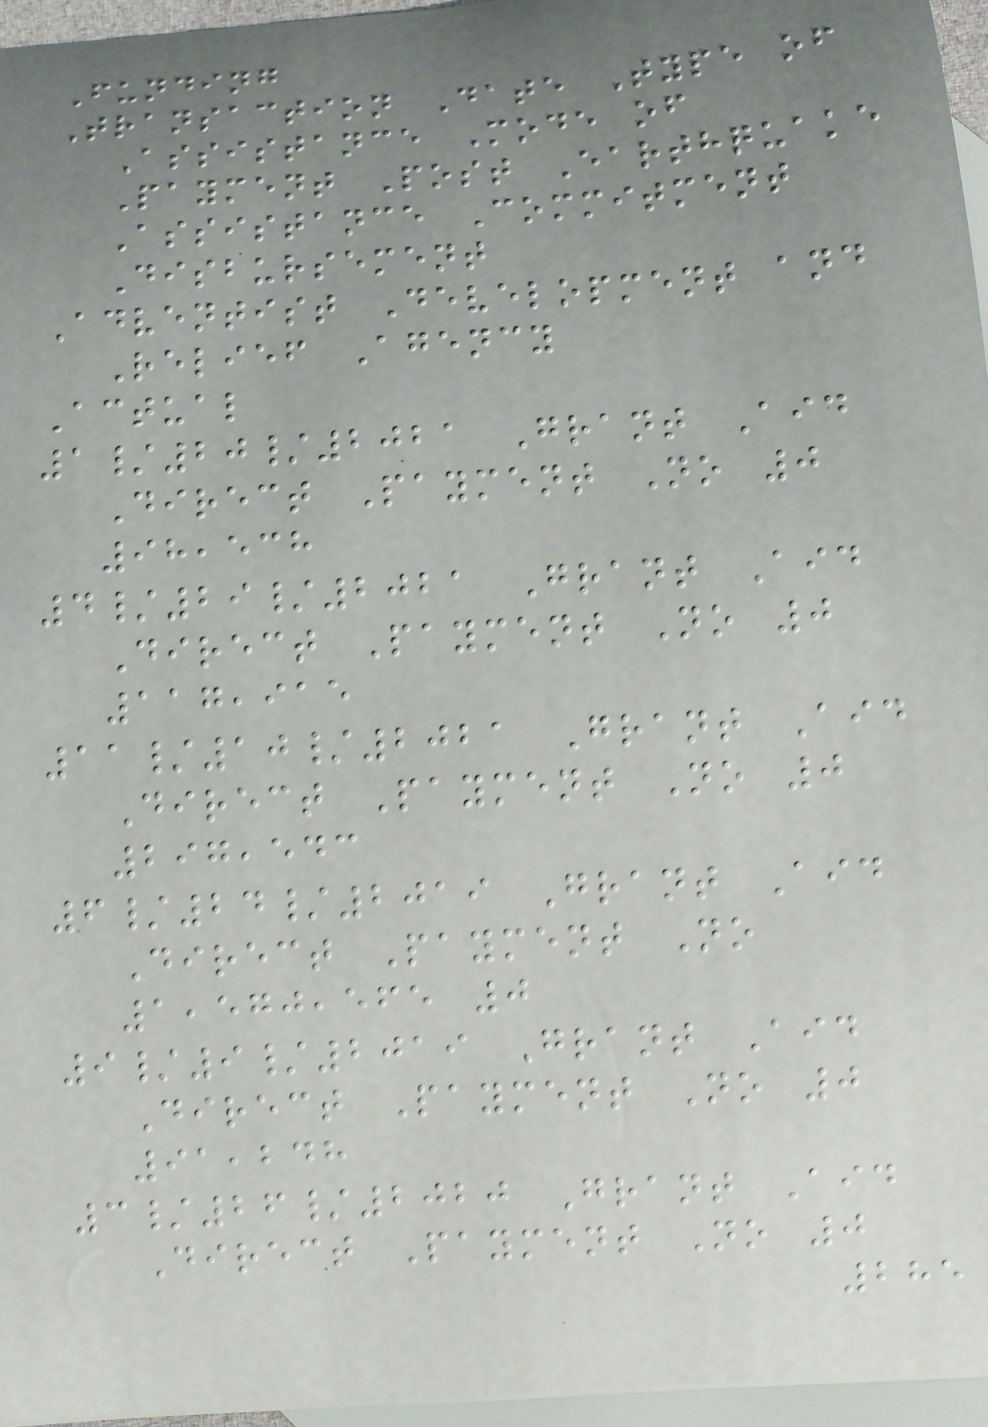Funding
Transaction Date Type of
Assistance Mode of
Payment Post Earthquake
Assistance Commitment
Disbursement
Adventist Development and
Relief Agency
Actual
1/20/2021 Grant Aid
Direct Payment No 0
98,538
4/29/2021 Grant Aid
Direct Payment No 0
117,915
11/10/2021 Grant Aid
Direct Payment No 0
297,543
6/24/2019 Grant Aid
Direct Payment No
1,570,565 0
9/9/2019 Grant Aid
Direct Payment No 0
91,248
3/26/2020 Grant Aid
Direct Payment No 0
285
